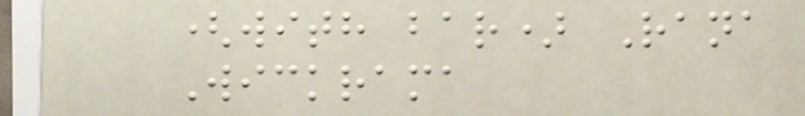(with bar) Rana
Wickrama
